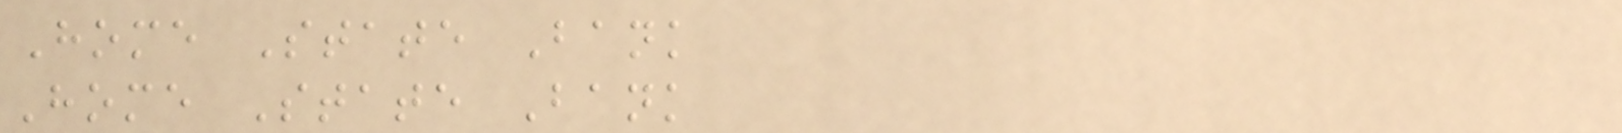Home State Bank
Home State Bank
